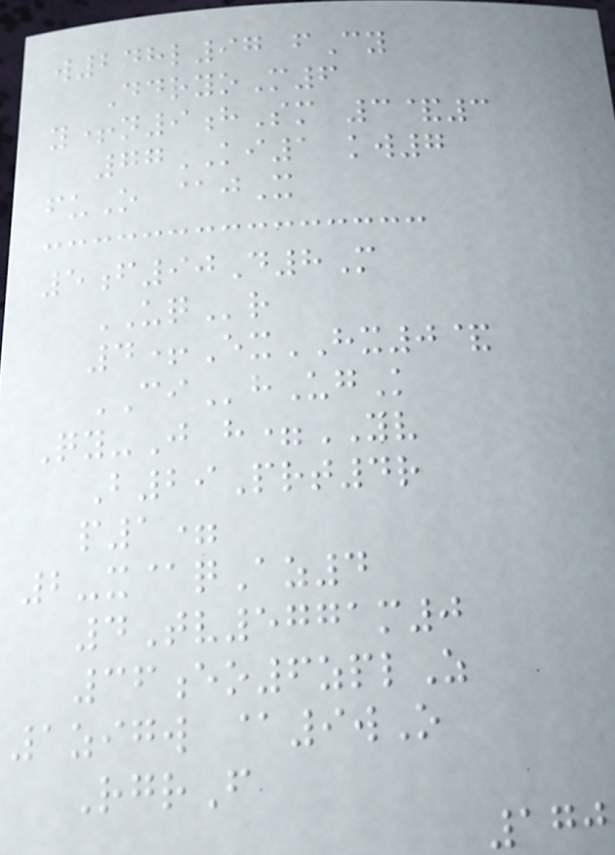w248l97 fCy
DdryoM6
y+n9hSm 3&3
77KI1 kw7
fuO @jX
5f90D8M
UQr
4+ExHX0&
CIhUgK
Qy-J h=YV
B29Prt4r
p1=
2-x@qAz4
4Tv5771m0
36eo6zplZ
1zigw @9wO
RgrF
170
